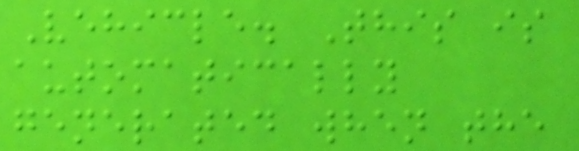Vehicle. This is
automatically
generated when the
